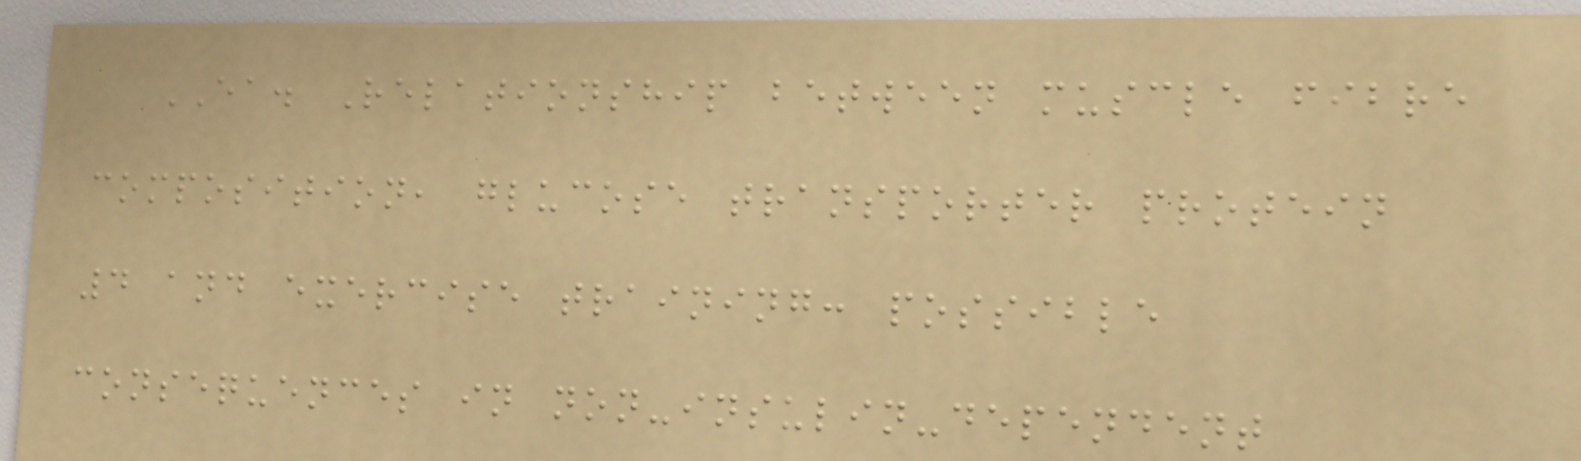EA. Relationship between muscle fibre
composition, glucose transporter protein
4 and exercise training: possible
consequences in non-insulin-dependent
